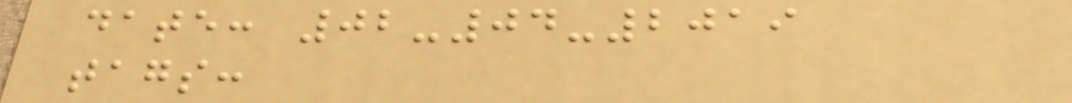date: 02-04-2019
tags:
